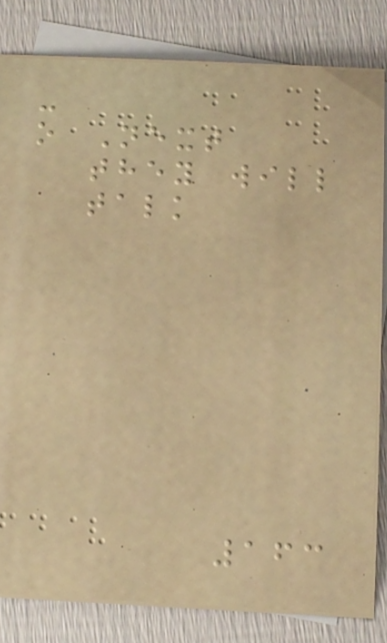-
o Next
they will
talk
163
